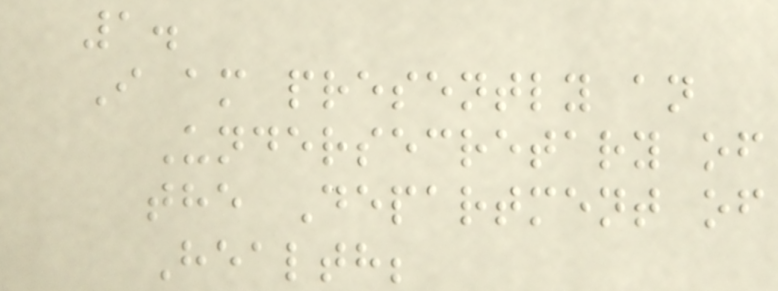1.
I am presently an
Undersecretary of
the Department of
Health;
